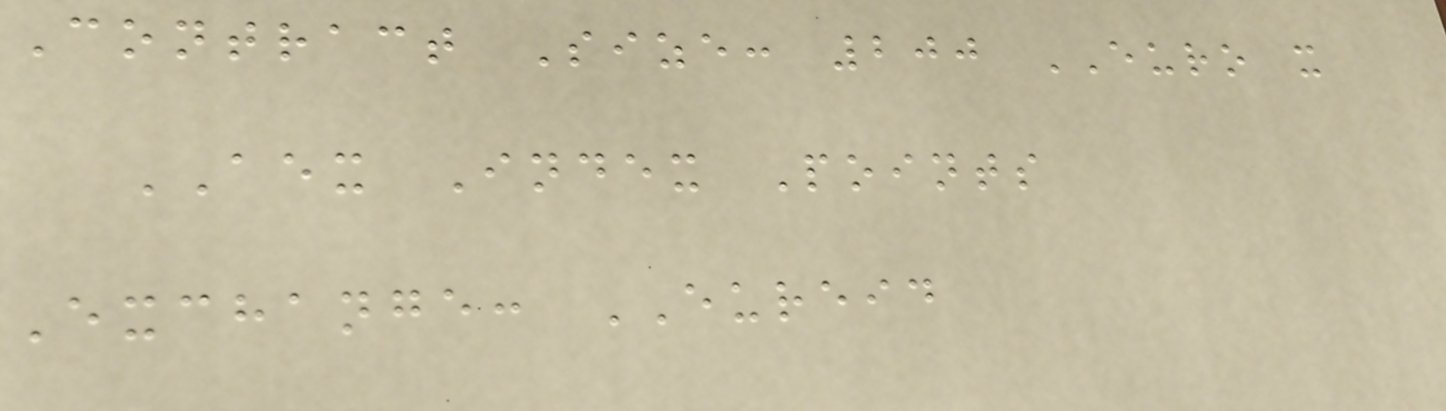Contract Size: 200 EURO x
AEX Index Points
Exchange: EUREID
